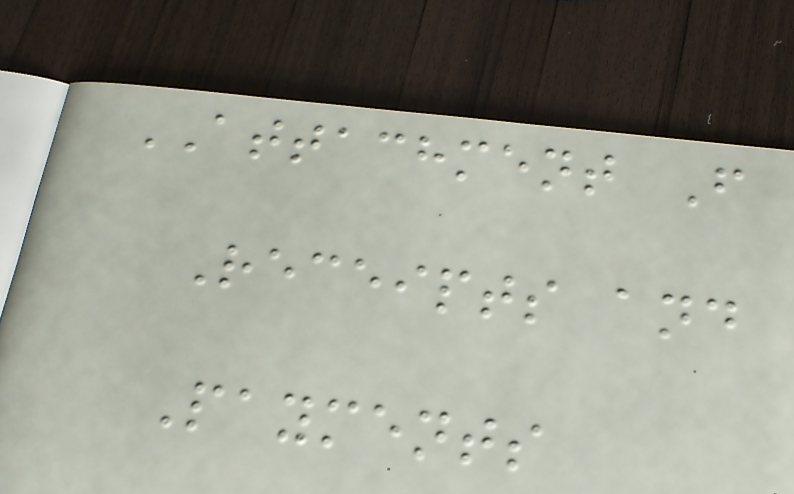ATTACHMENT F
Receipts and
Payments
